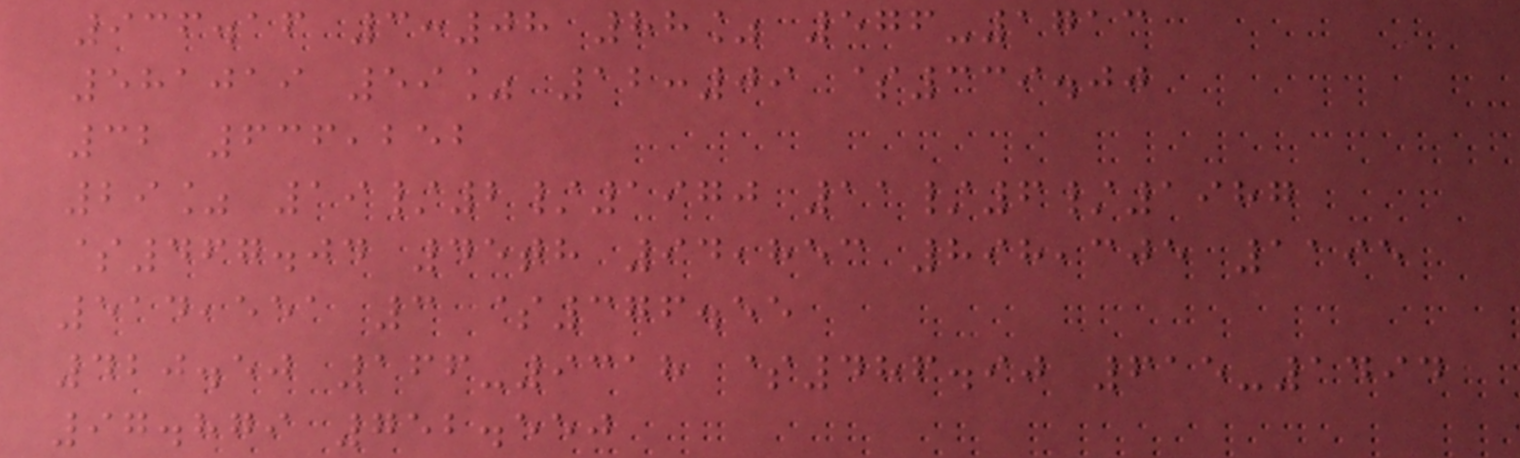936.16 3:08 88% 576-1713
581019 59% 12:09 $339.00
32 636,252
29% 19/2/1970 11/6/1987
$467.04 45th 94,853 898,305 1195
514,551 3 $376.55
420.50 166-9318 $486.90 615-1494
97.879 752.550
